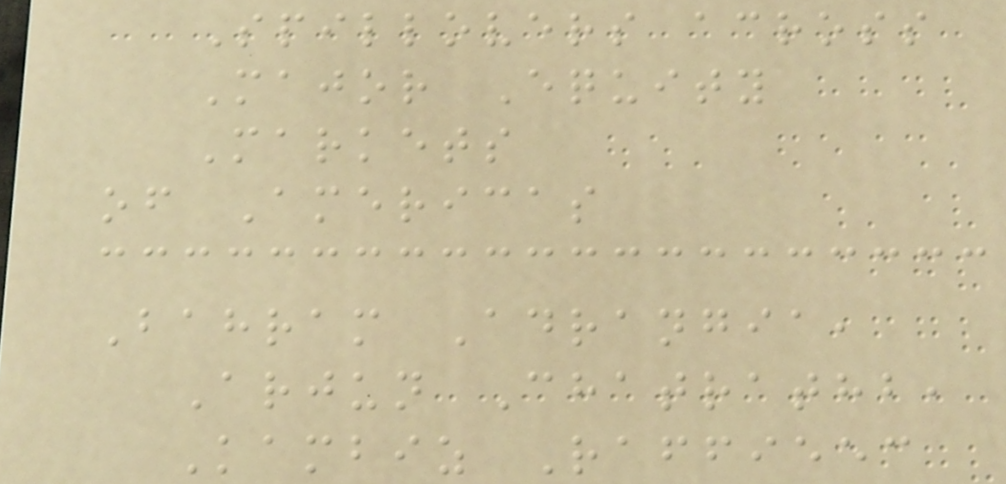Spillovers across
Major Equity
Markets
of Americas
Bahram Adrangia,
Arjun Chatrathb,
Kambiz Raffieec
